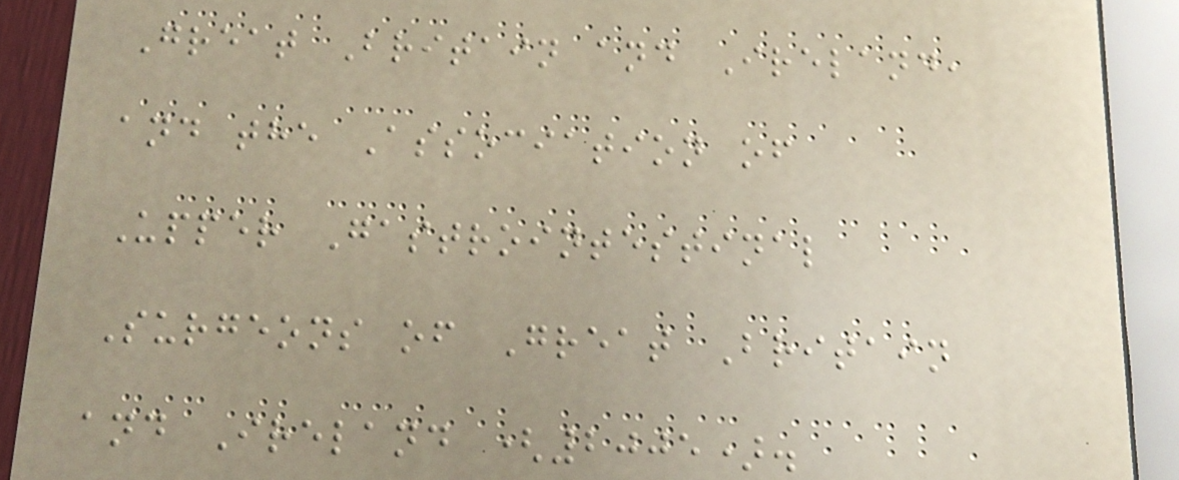Great Britain and Ireland,
and the Association of
Upper Gastrointestinal
Surgeons of Great Britain
and Ireland (2005).
